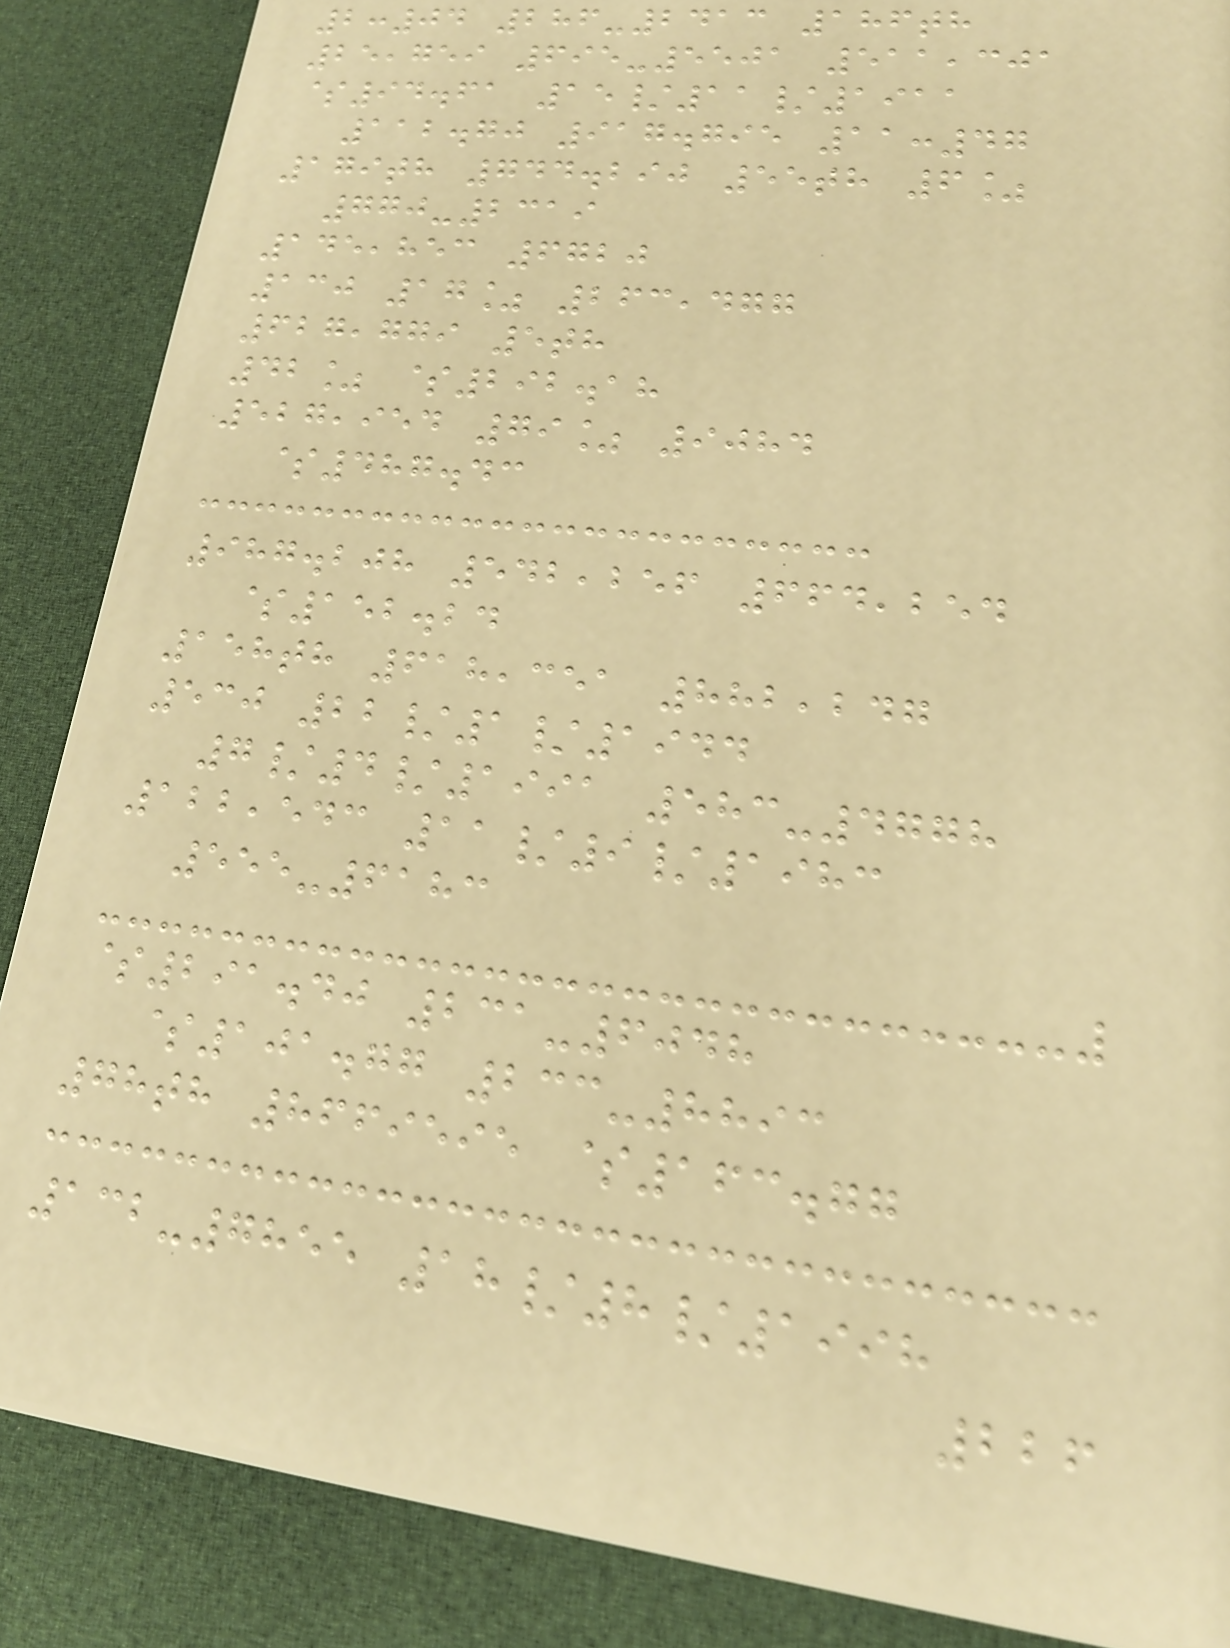2:04 286-2413 186th
25,759 695-5501 511,301
$94.61 15/11/1911
112.70 917.795 11:47
179th 744.290 55th 6%
770-2319
145,853 6720
130 17% 263,477
627,779 5th
42% $292.18
527,954 79% 9084
$487.43
987.208 542,256 664,254
$152.24
158th 618,351 882,247
530 22/1/1944
7/4/1991 583-4778
122,543 11/9/1983
555-6183
$291.40 231-6048
$101.77 233-8893
78th 8669595 $163.77
132-7855 18/8/1998
226
